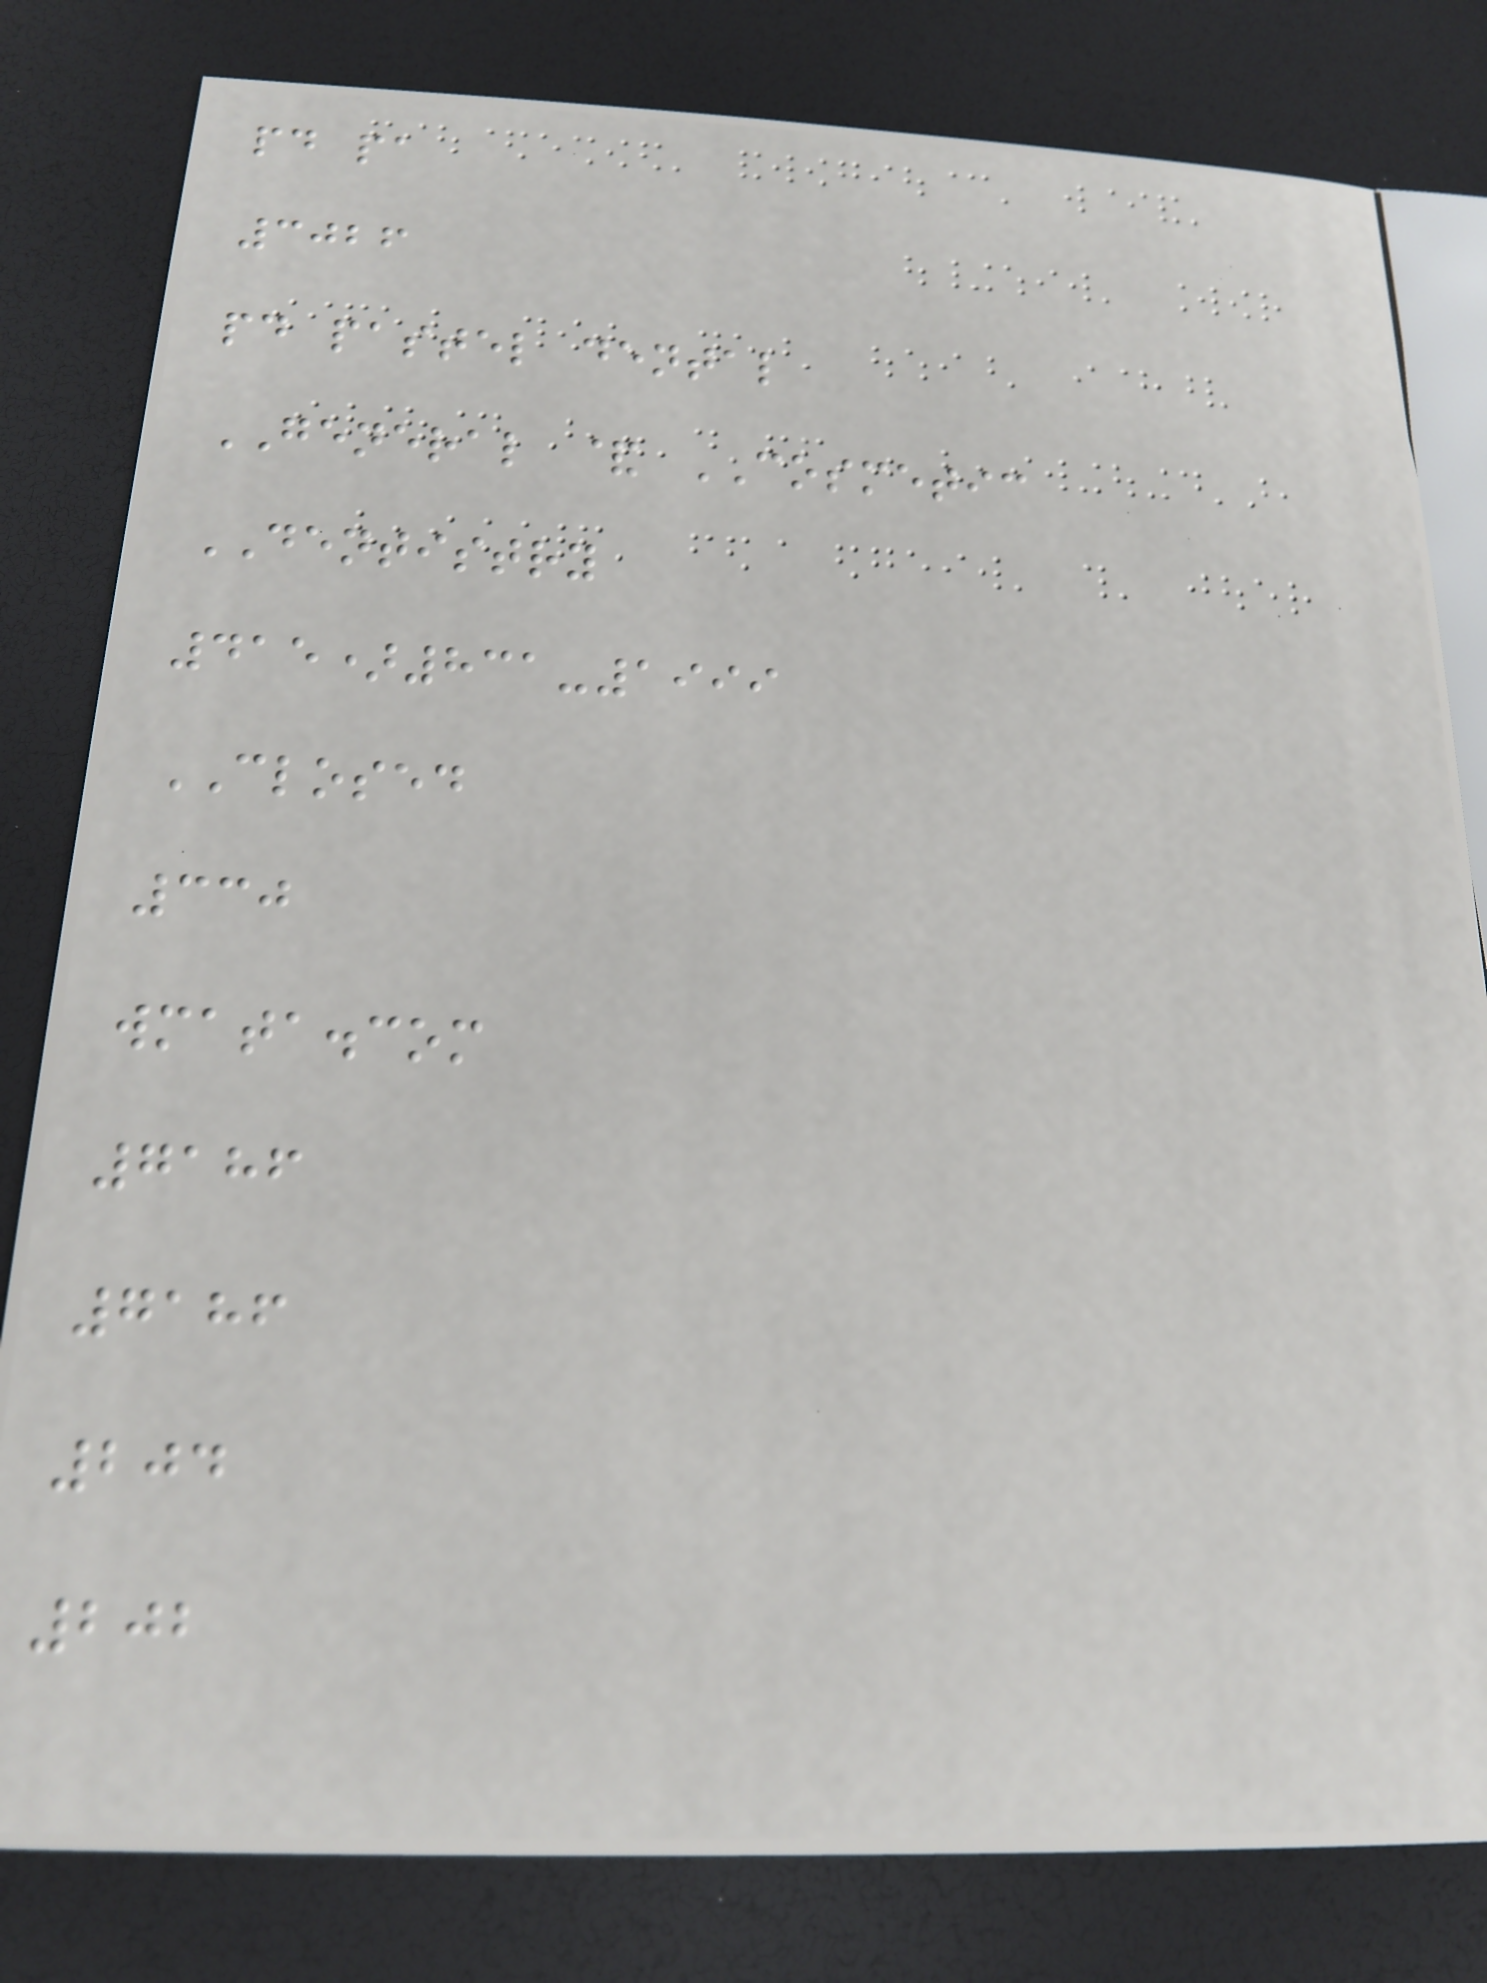pd pa
3026
pd pastel dental
GENERAL & COSMETIC
DENTISTRY
415)831-1999
CLOSED
330
wmata.com
7186
7186
204
202
